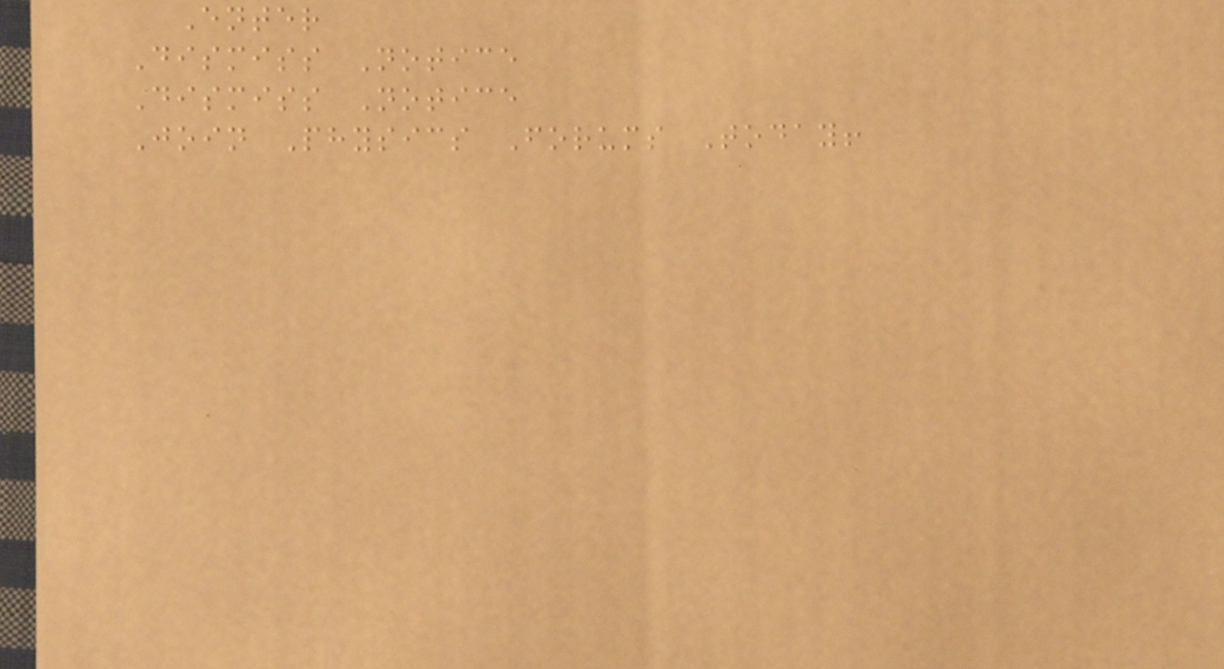Enter
Dismiss Notice
Dismiss Notice
Join Physics Forums Today!
